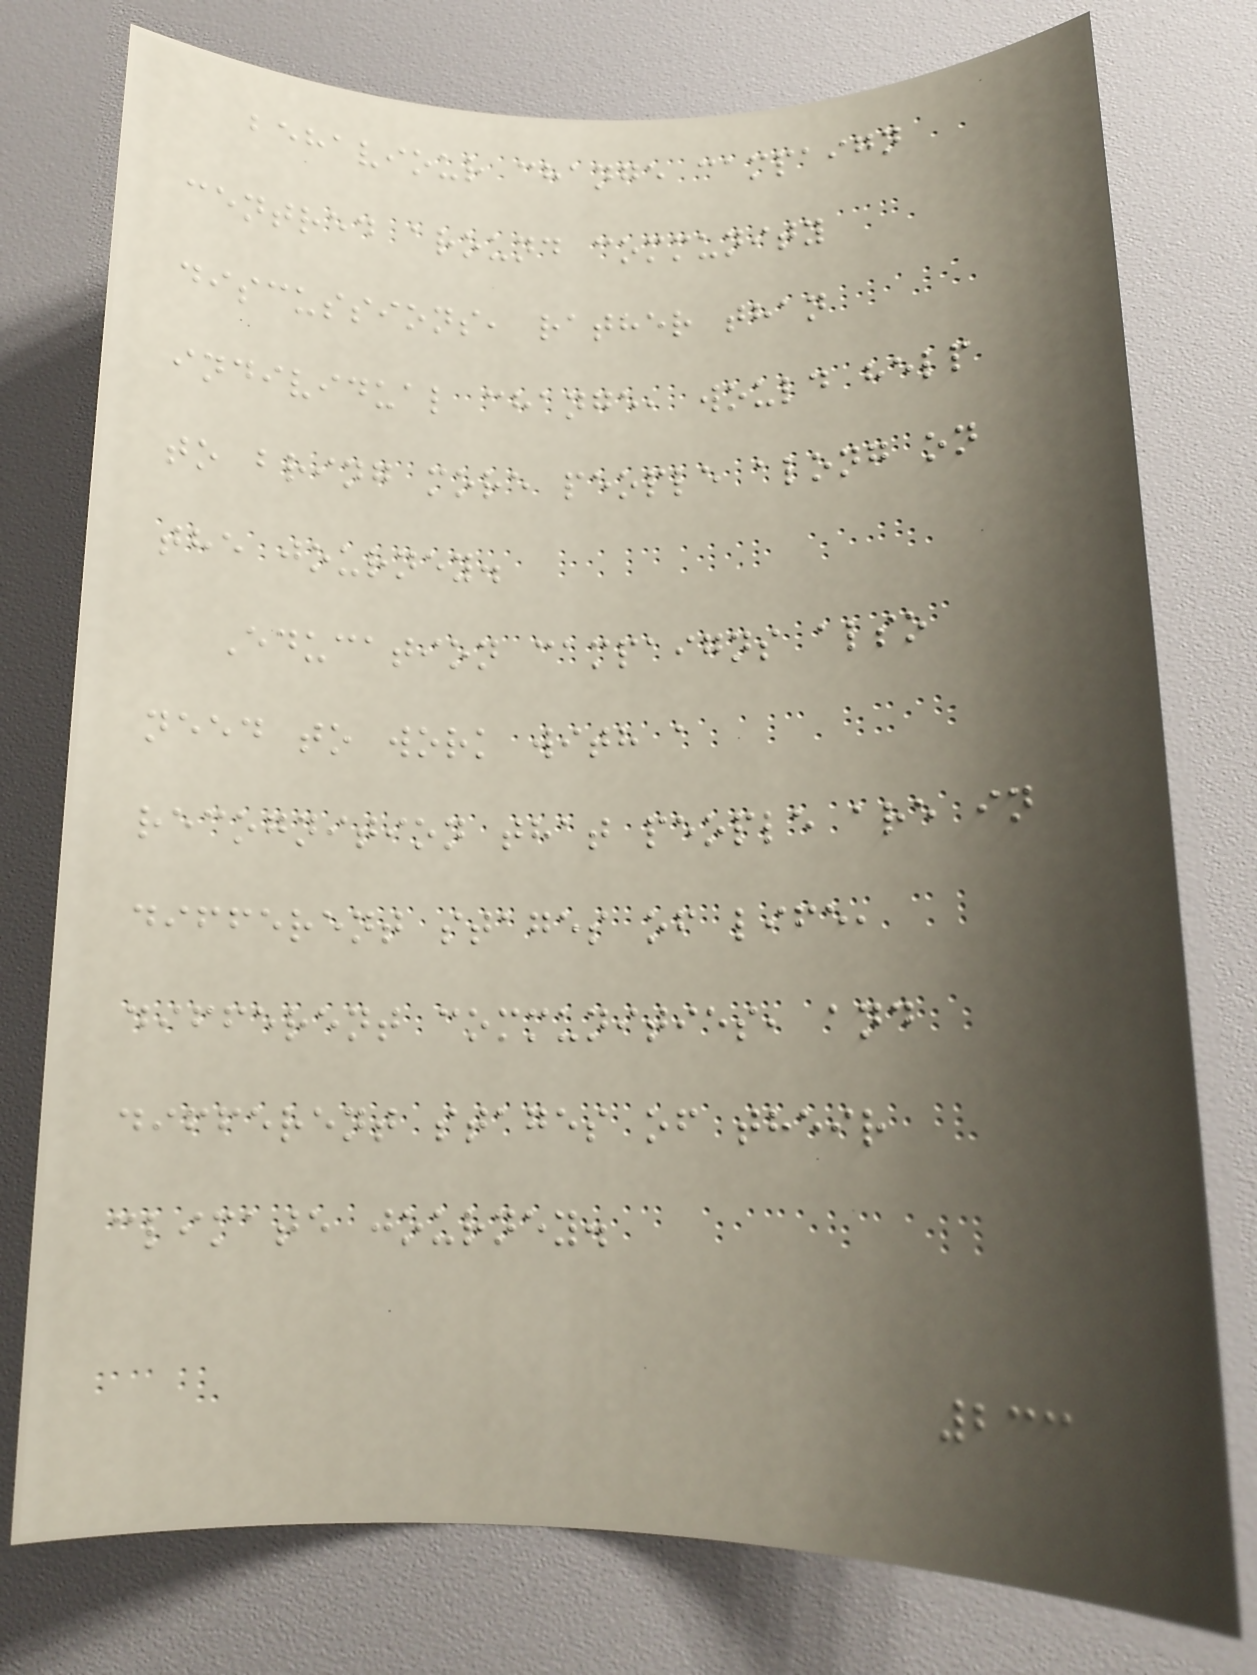behaviour change campaign
centred around community
discussions, rather than
individual change, would help
to bring more people along on
the journey.
Education campaigns also
need to work with a
recognition that people are in
different stages of life,
different communities, and
different stages of their
climate journey.
233
